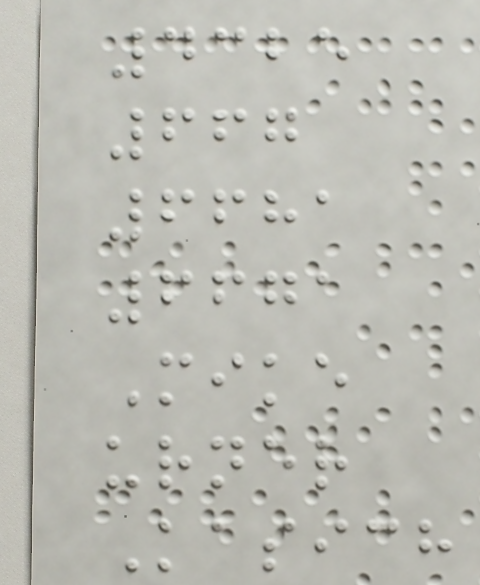4325
667
6681
6671
Mike
urner
Kasich
